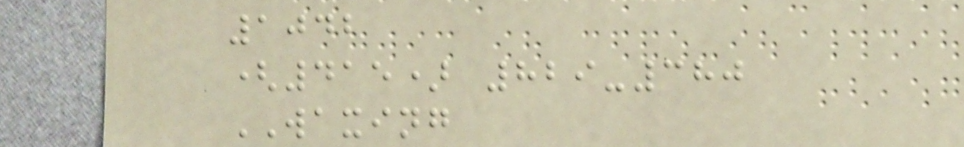1042
(415) 829-380
WAXING
